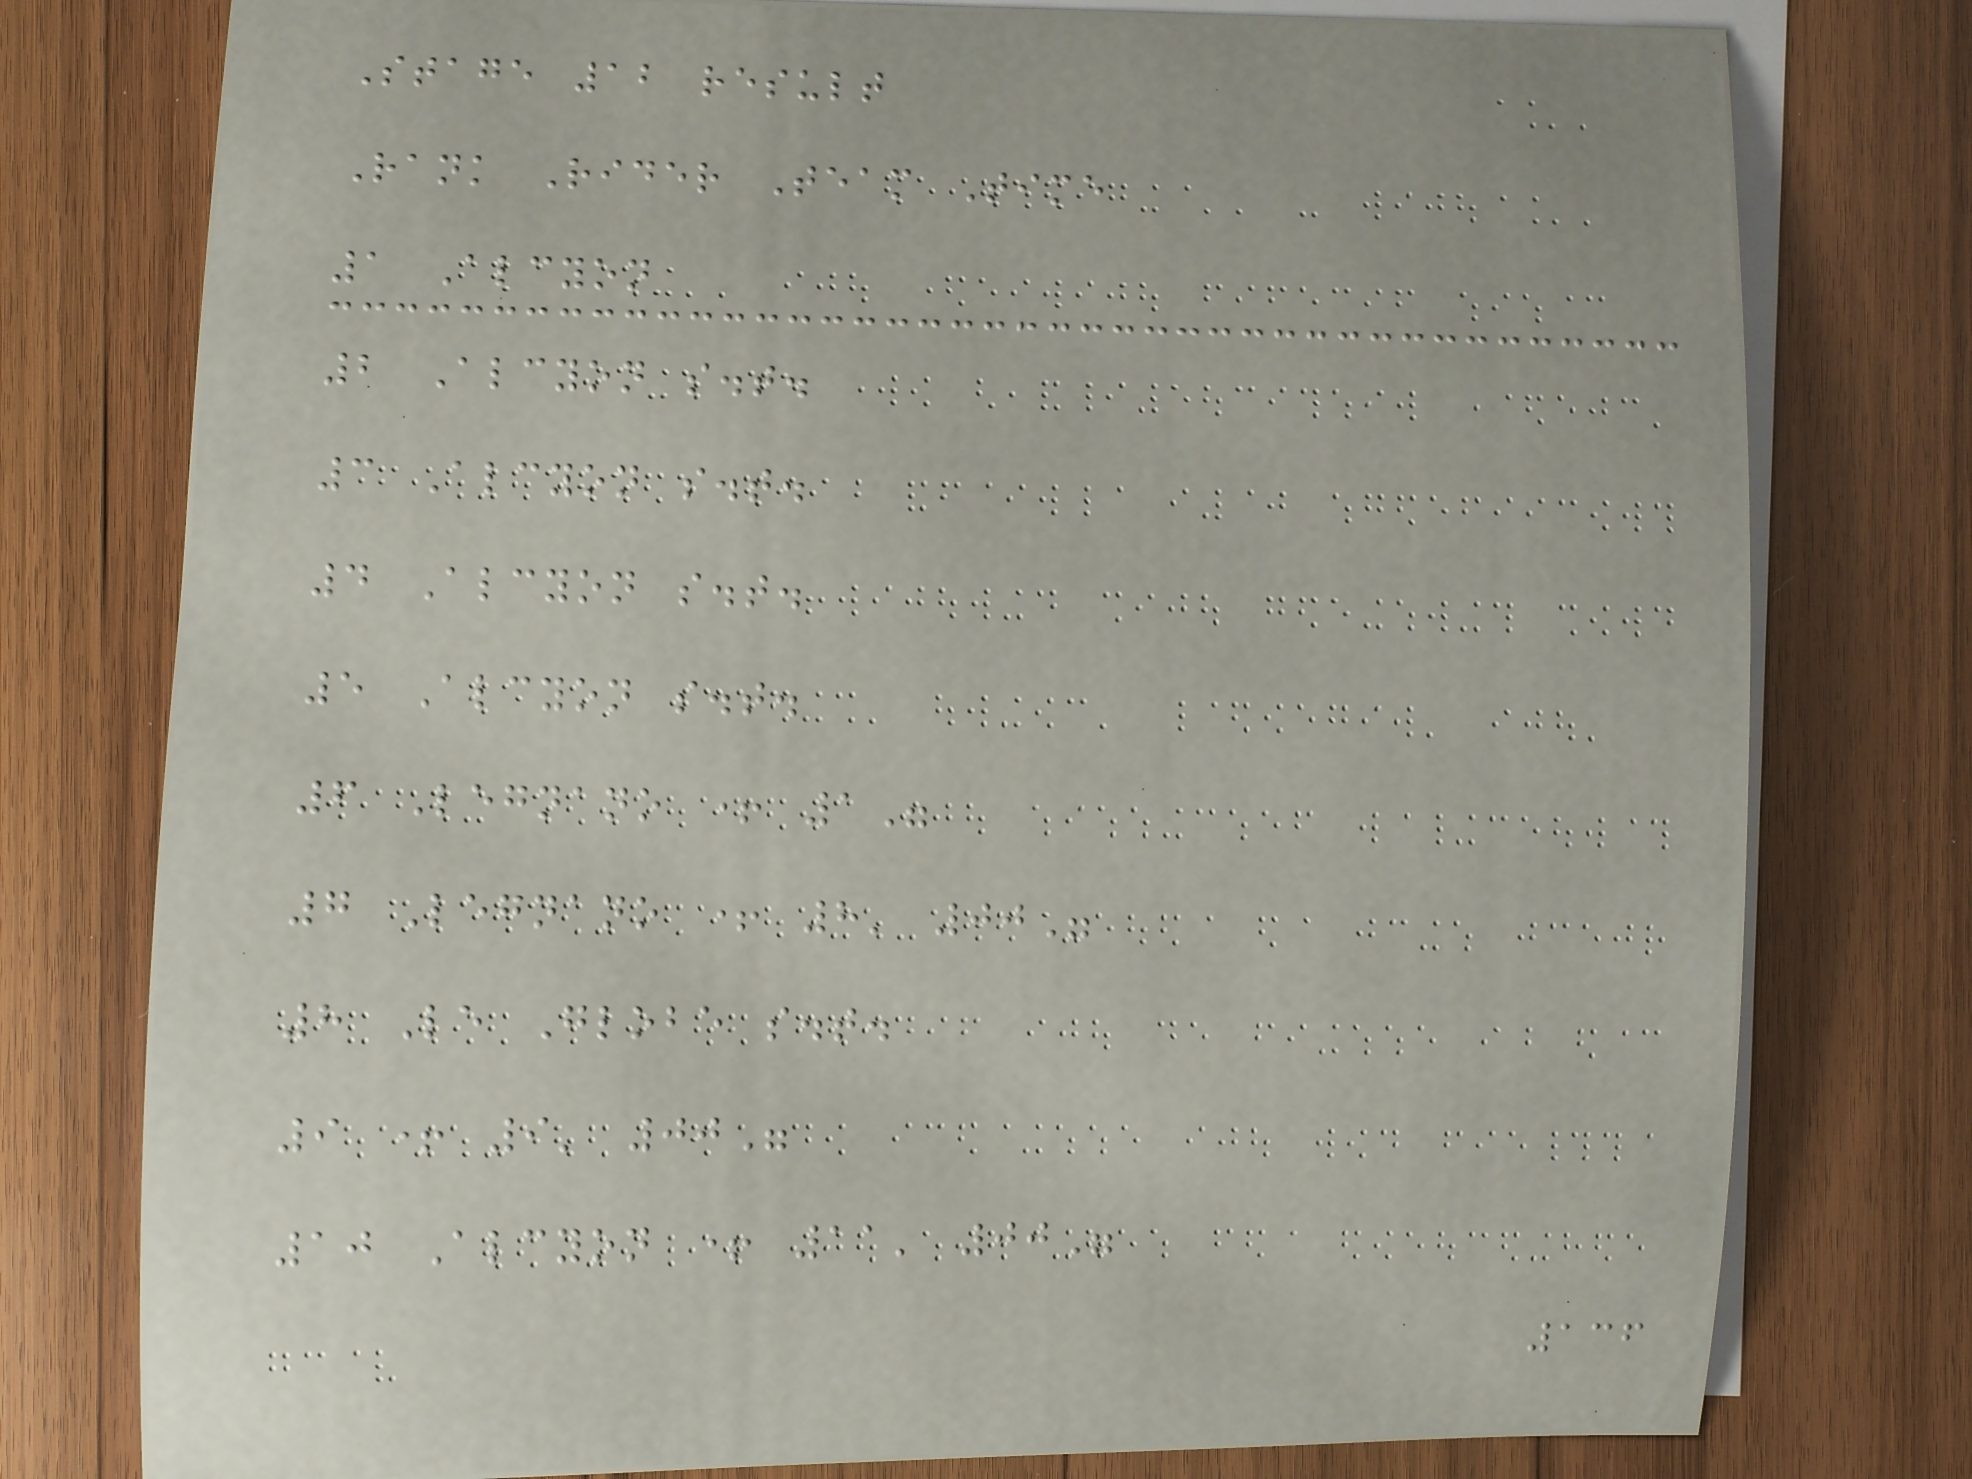Stage 12 result
Rank Rider Team Time
1 Alcyon
2 Alcyon s.t.
3 Alcyon s.t.
4 Alcyon s.t.
5 Alcyon s.t.
6 Legnano + 1"
7 Legnano + 8' 00"
8 Le Globe s.t.
9 + 9' 00"
10 Alcyon + 11' 00"
136
